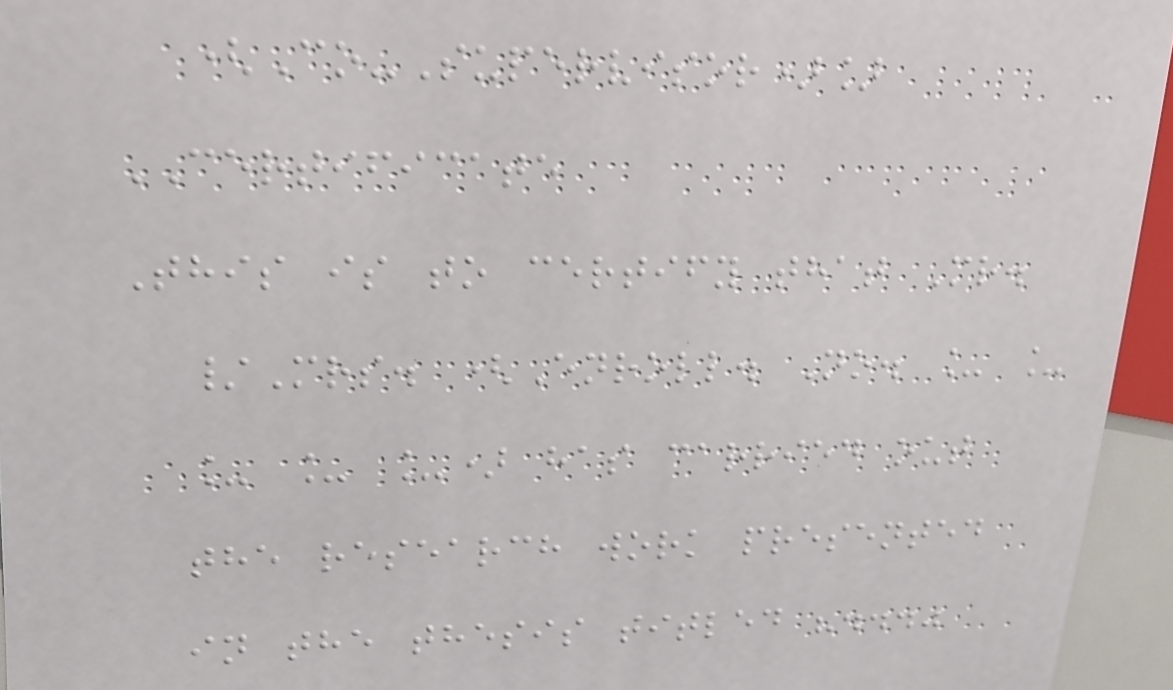(Co-Supervisor)]
CERTIFICATE
This is to certify that Mr.
/Mrs. (Enroll. No. _ _
_ _ _) has carried out
the research work presented
in the thesis titled "..."
